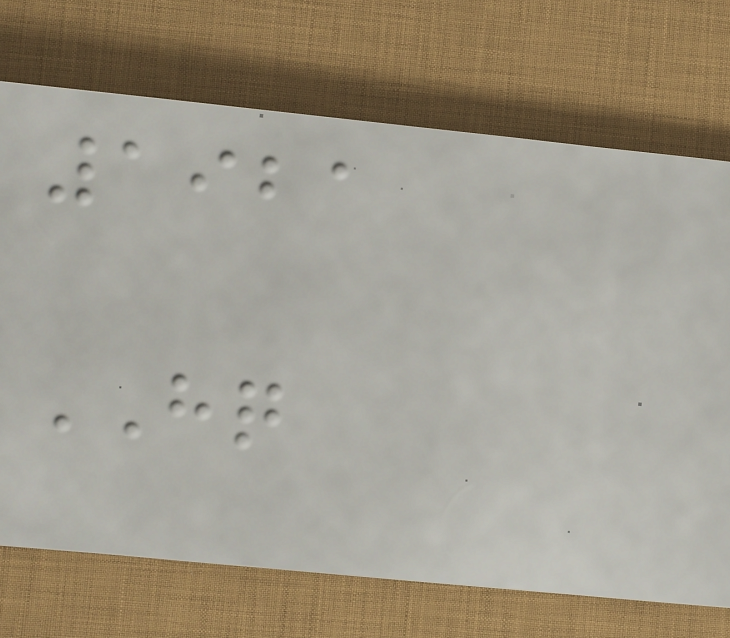1921
HQ
